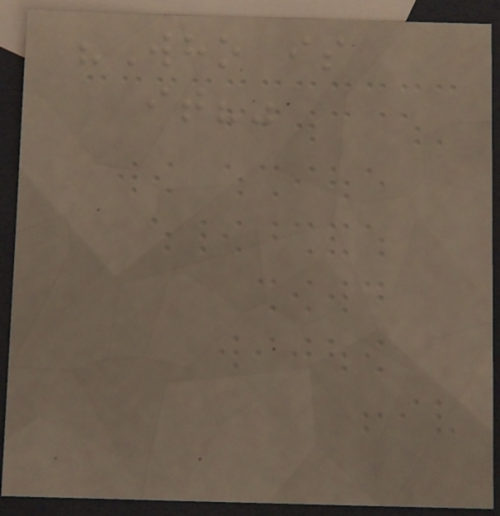"Who is
it?"
